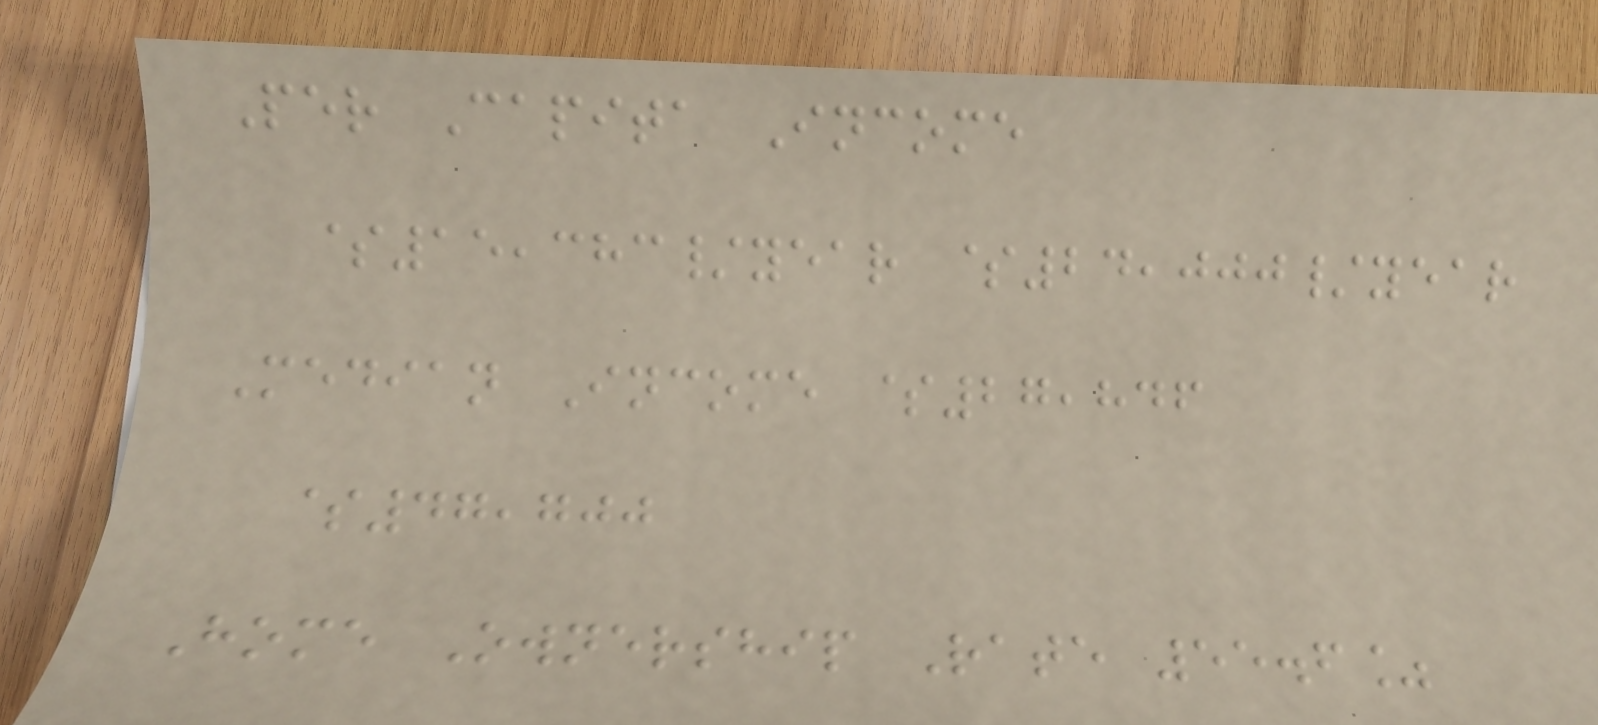Per Capita Income
$15,383/year $24,000/year
Median Income $27,846
$47,700
Home Ownership Rate 55.6%
